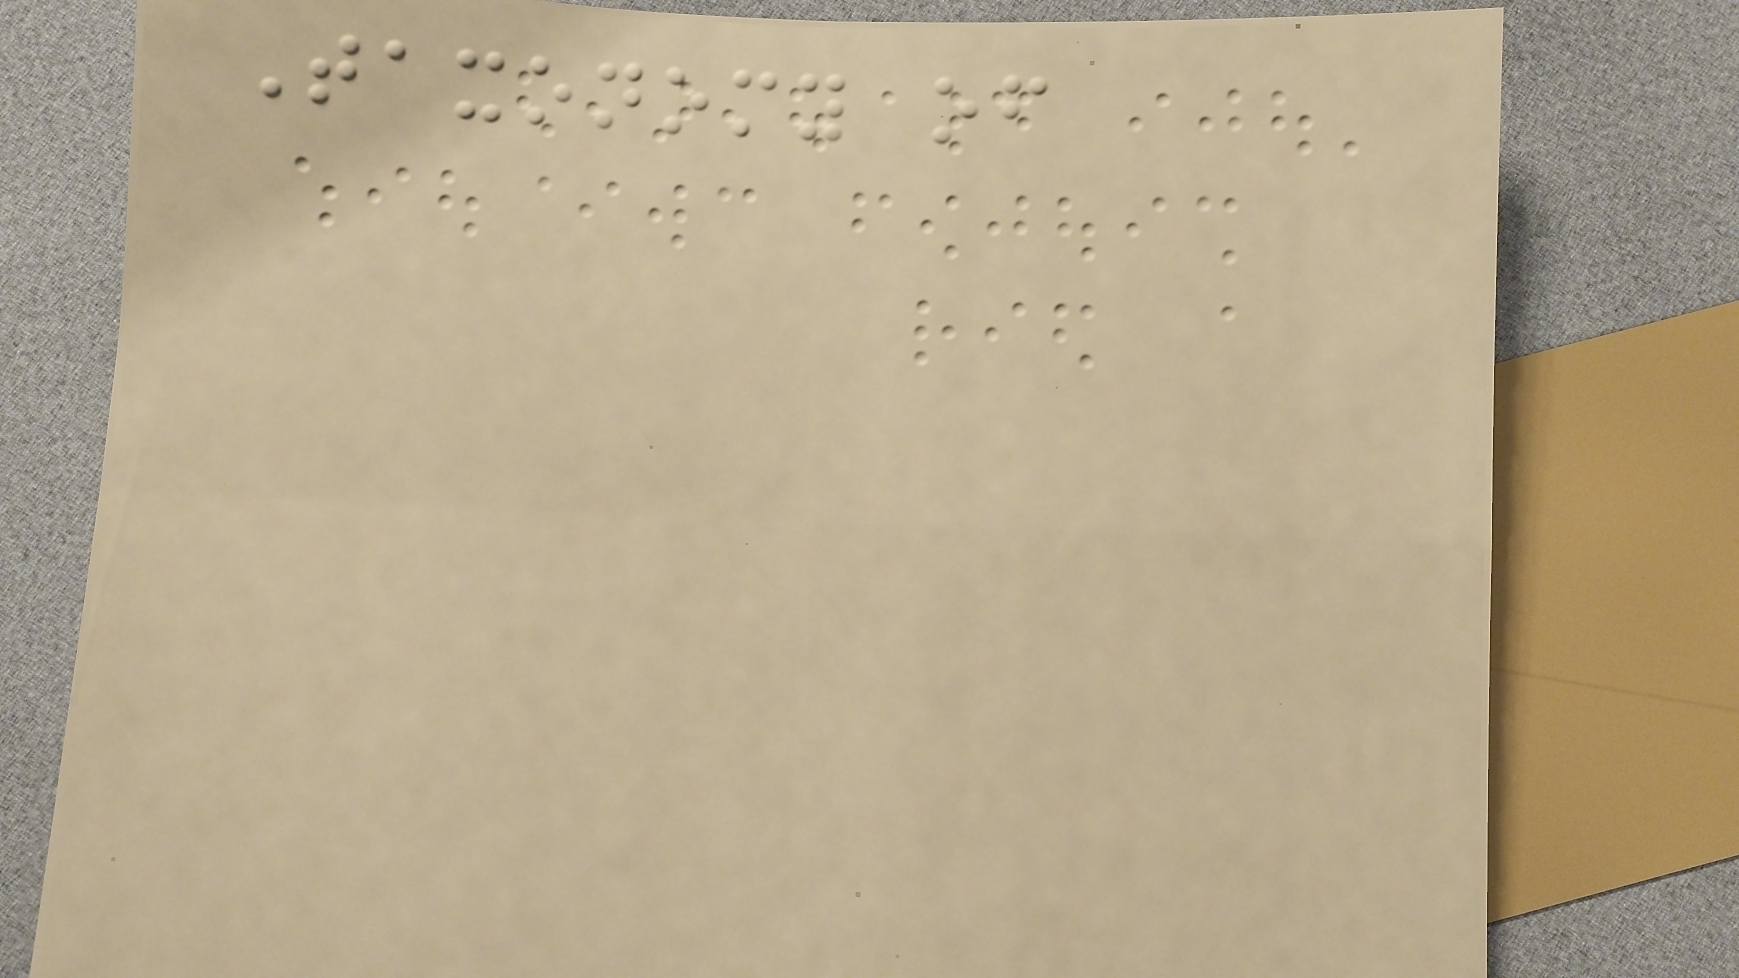Taxonomy of
